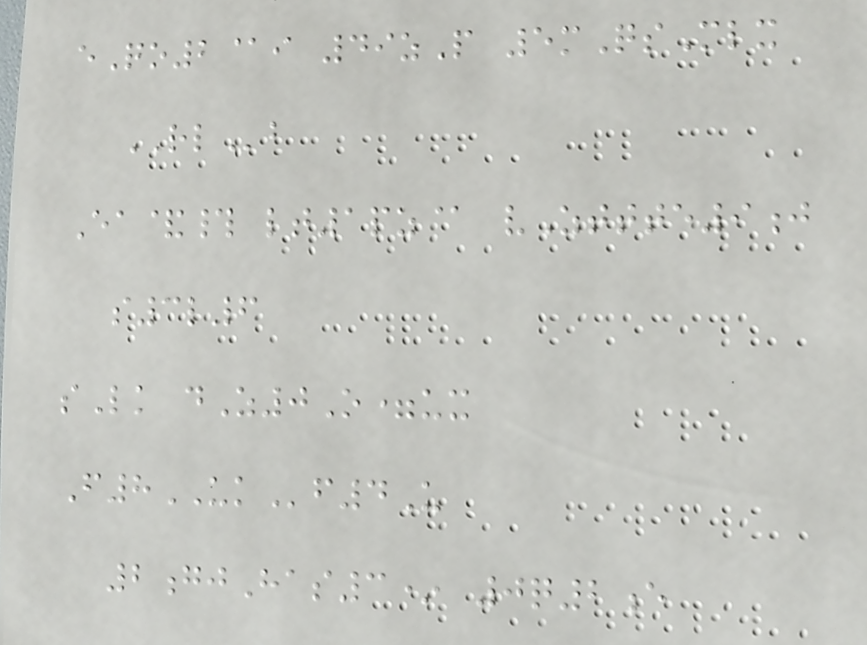eQo2@i 49zP 5mQsMlx
RLb
Ea&# lt1pz@ vZttte9j
s3l6
sLk dZ0O=ux
F8UKf4U
2gjHas3* 0q2e
